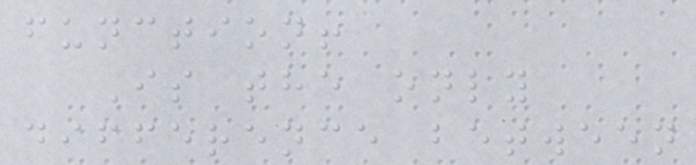function!
Is the only
difference between
